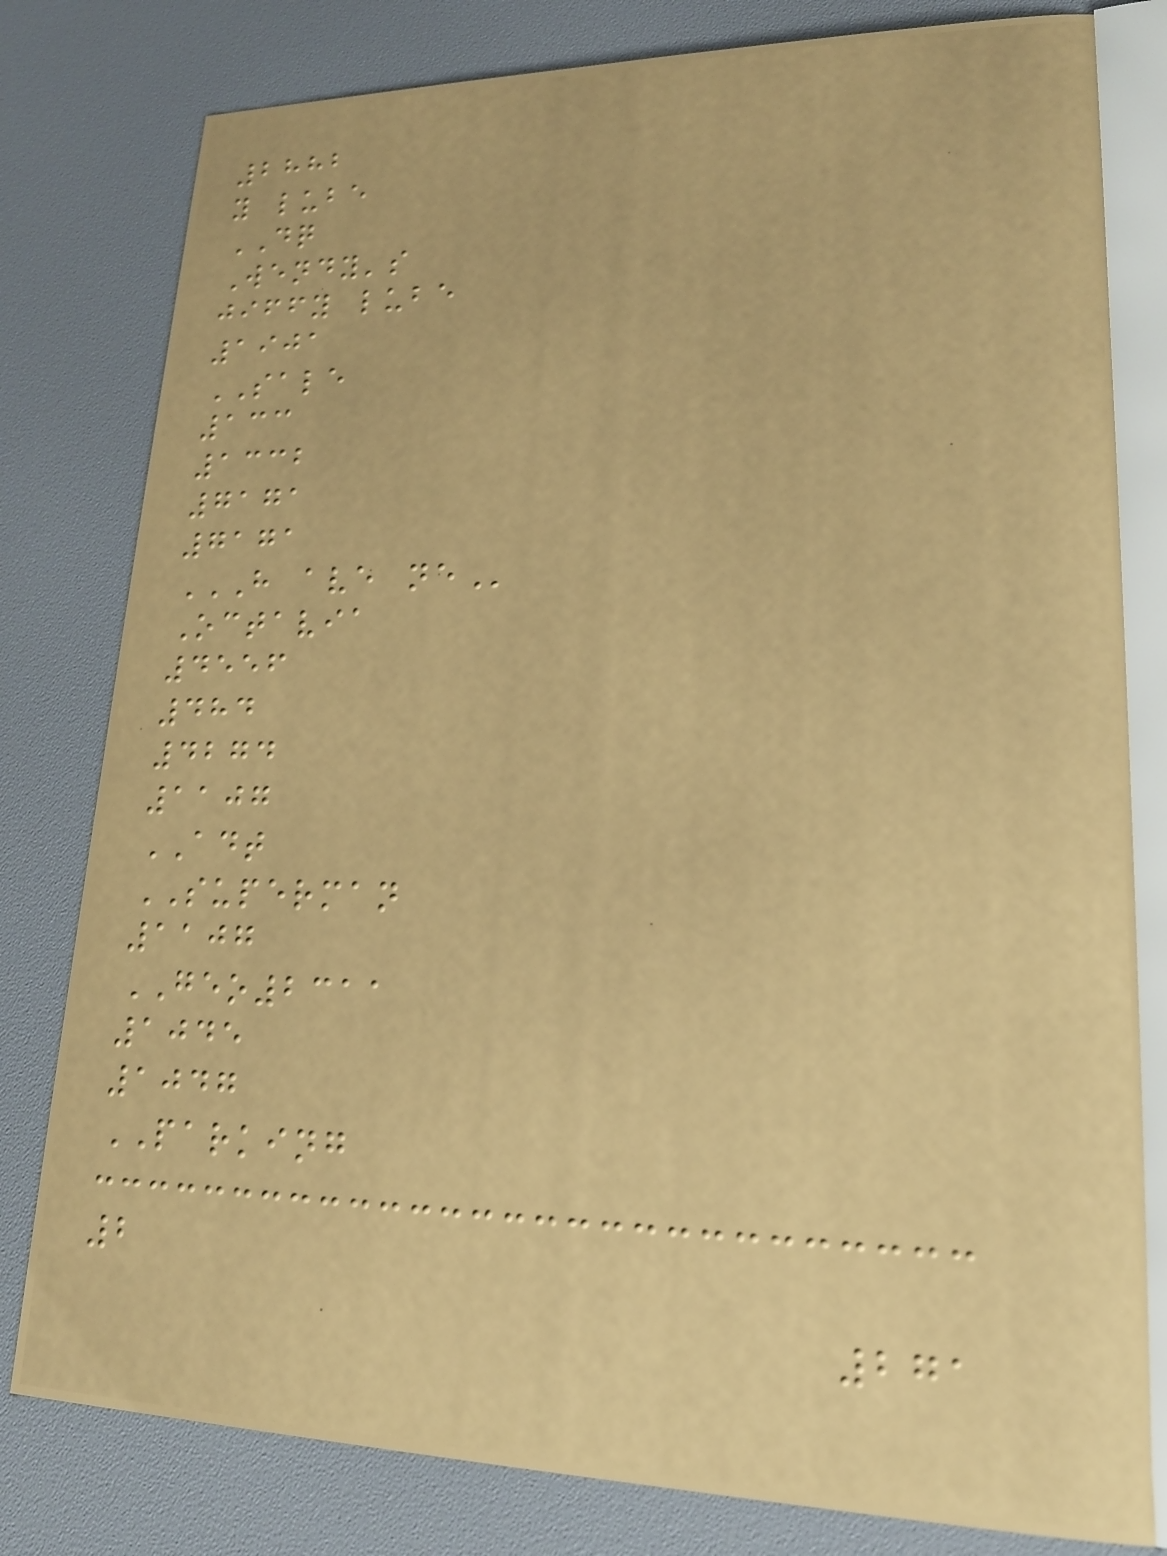2882
y lube
DQ
Wendy's
jiffy lube
1901
SALE
133
1332
7171
7171
H AVE NE
Octavia
4556
484
4274
1107
ADT
SUPERMAN
1107
GEO2311
1045
1047
PARKING
2
271
